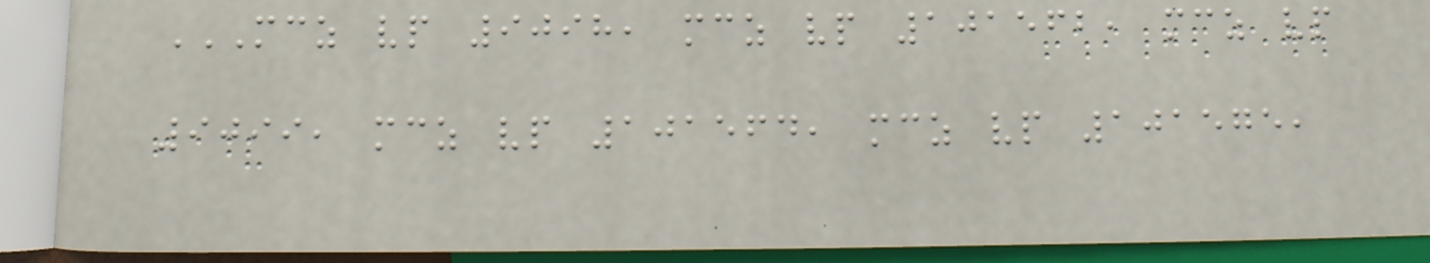MCZ VP 9098, MCZ VP 101562, MCZ VP
9099, MCZ VP 101564, MCZ VP 101575,
